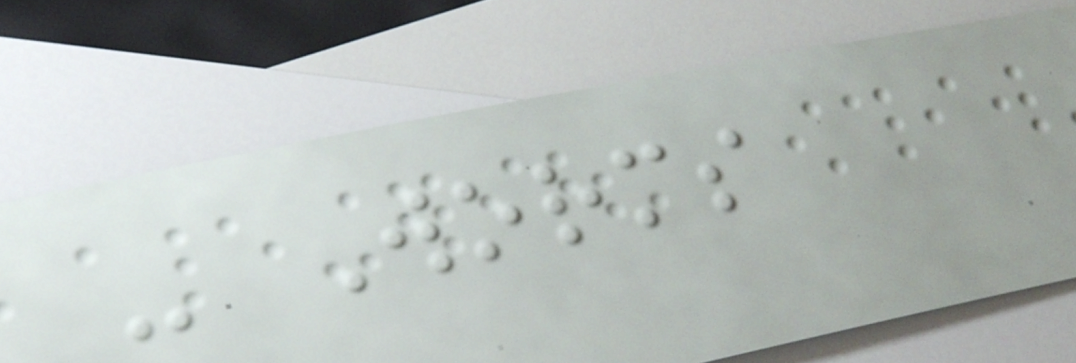- Worms
